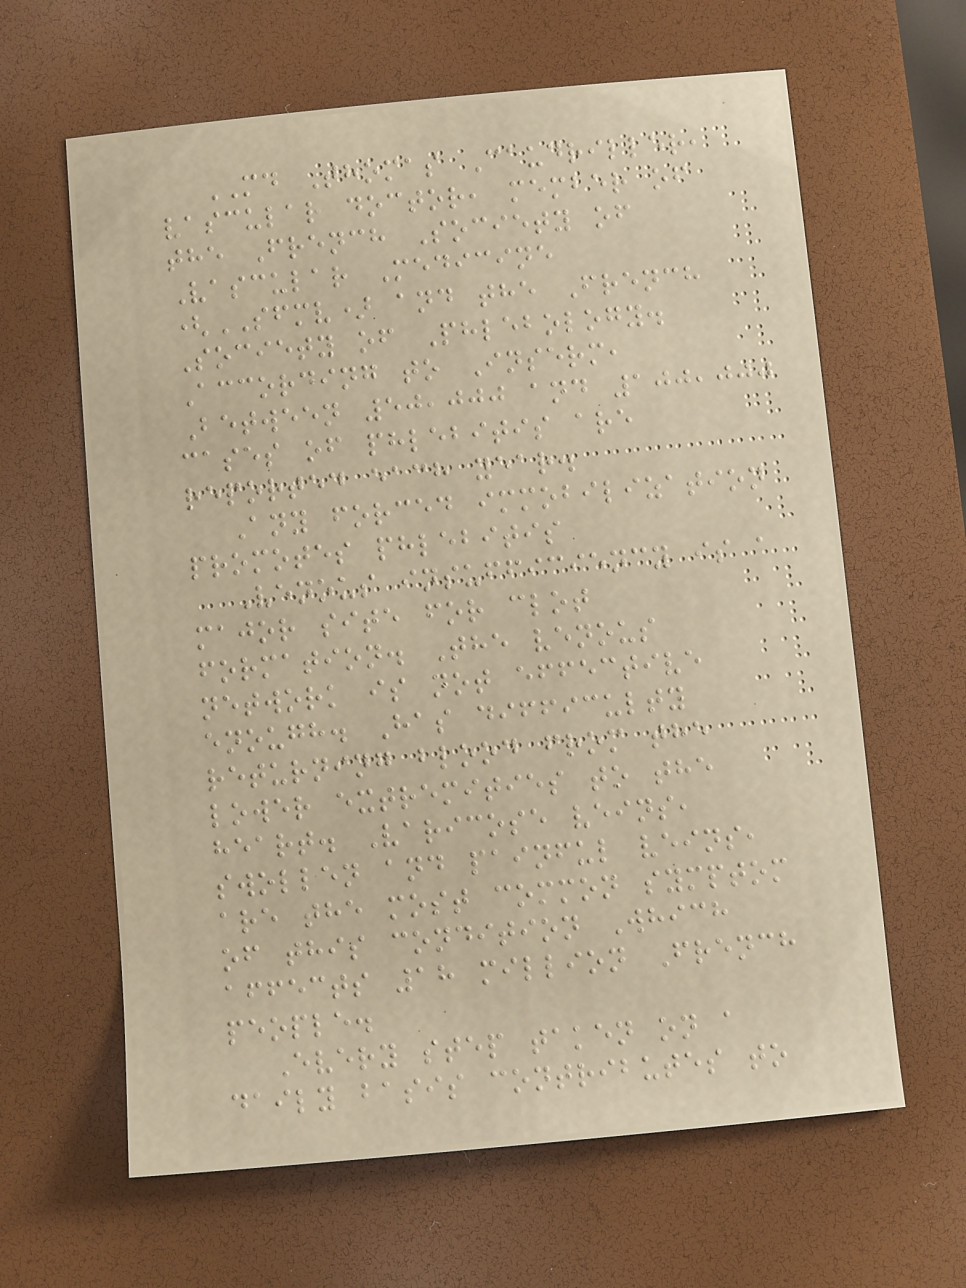MD Thomas Caudriller,
vascular doctor, member of
the French Society of
Vascular Medicine
(SFMV) and the French
Society of Phlebology.
According to Inserm,
Between 50,000 and 100,000
cases of phlebitis are
reported each year.
Any forced immobilization
promotes phlebitis
Venous insufficiency is a
major site for clot
formation. The venous
network is not effective
enough. Has difficulty
returning blood from the
lower extremities to the
heart. Varicose veins,
swollen and painful veins,
are the most common symptom
of this condition Which
affects 18 million French
people.
Every step taken on a
daily basis contributes to
